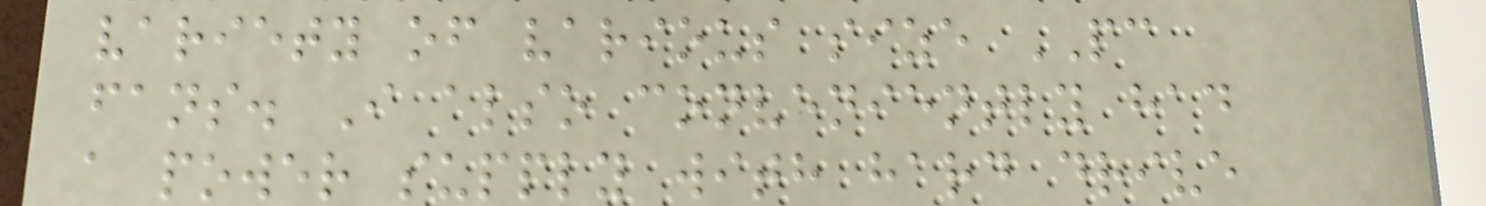variety of various size PC
fans. I also conveniently had
a power supply with hard drive
